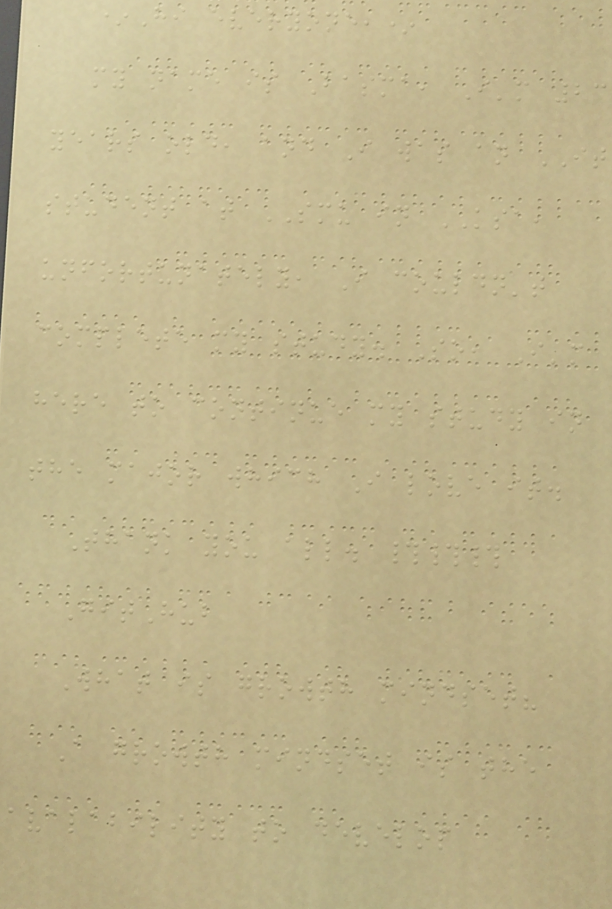*Hi everyone,*
my name is Basma, I'm 23
years old, and I was an IT
student at SMU in KSA,
unfortunately, I couldn't
complete my study. So, I'm
here to continue my study in
the major which I love it.
Thank you all. ###
GitHub
What is growth mindset?
A growth mindset is the
avalability to develop
